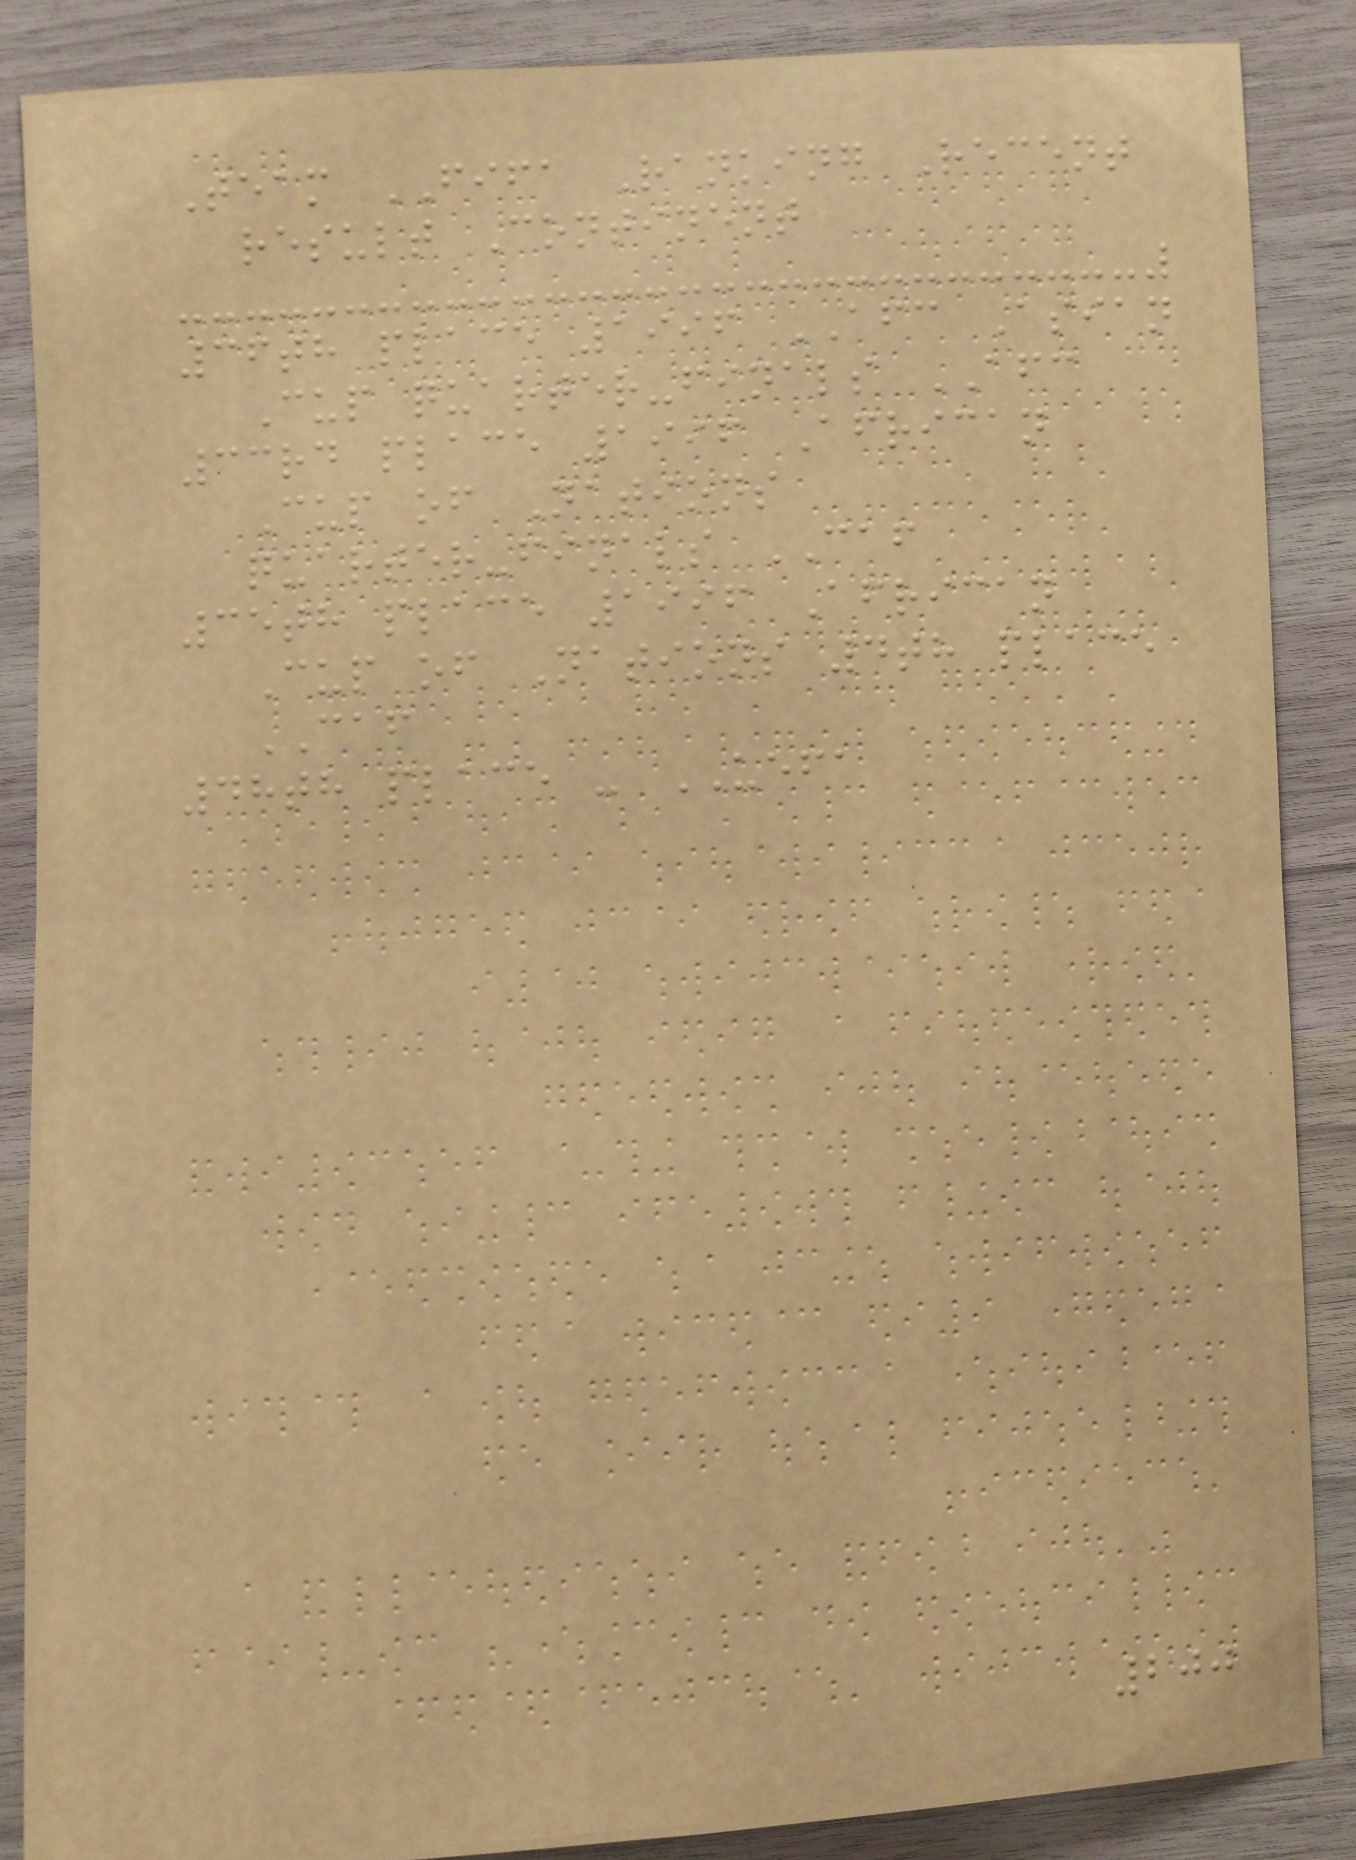Team FIFA Ranking Recent
result Continent
36th place 1996 AFC Asian
Cup quarter-finals AFC
33rd place 1996 African
Cup of Nations
quarter-finals CAF
35th place 1996 African
Cup of Nations 4th place
CAF
48th place - UEFA
200
